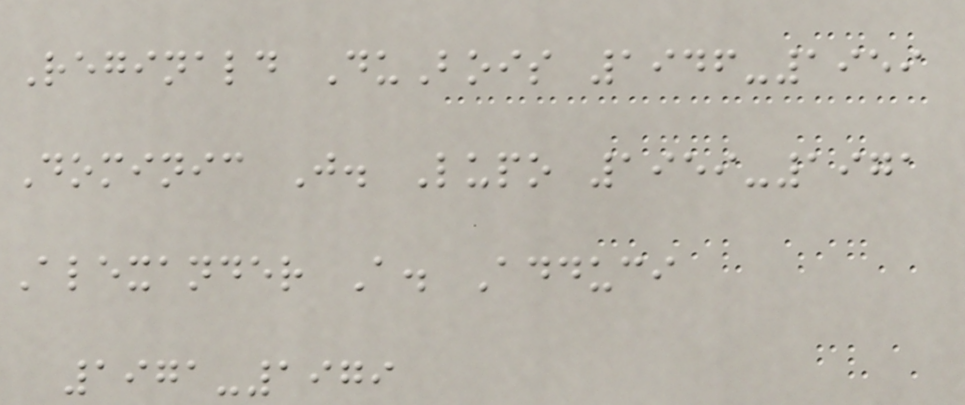Reginald DuBois 1946-1959
Dominic J. Lupo 1959-1971
Alexander A. Adduci
1971-1979
